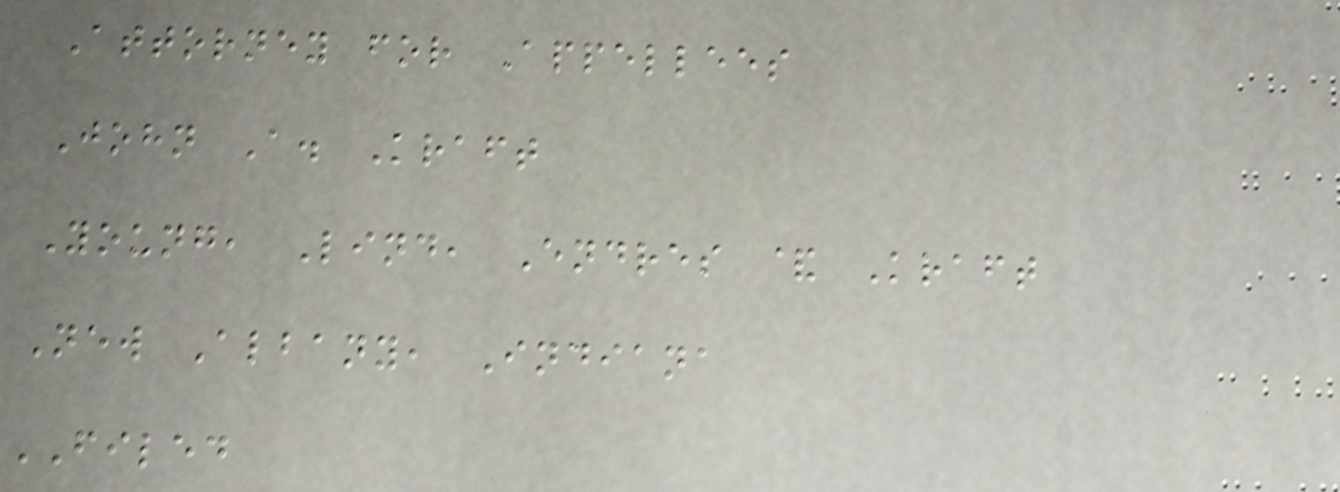Attorney for Appellees
John A. Kraft
Young, Lind, Endres & Kraft
New Albany, Indiana
FILED
